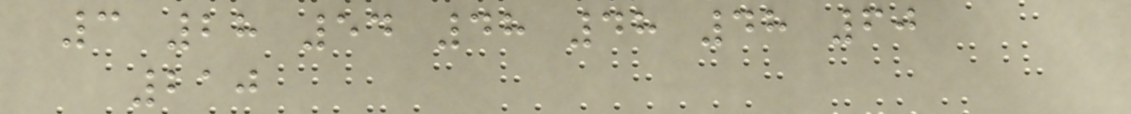3 28 54 48 48 48 60
210
